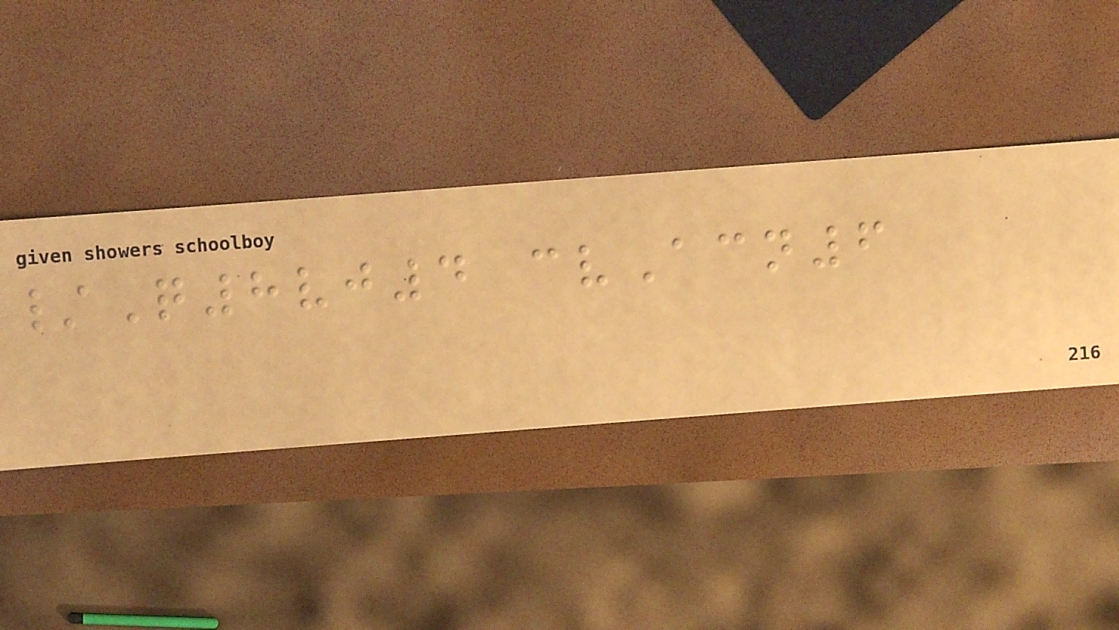/Q8vj4 cvAcn6
